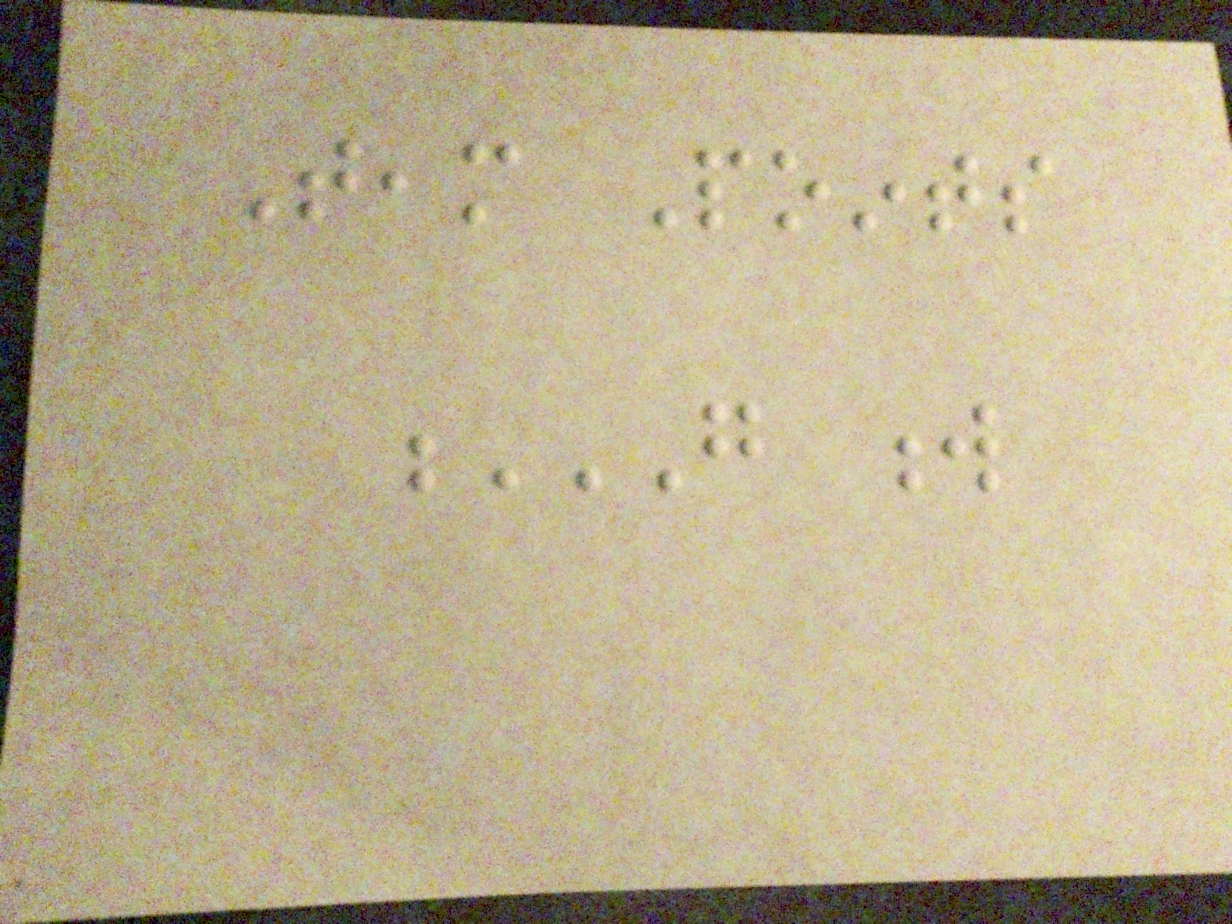Team Points
G W
